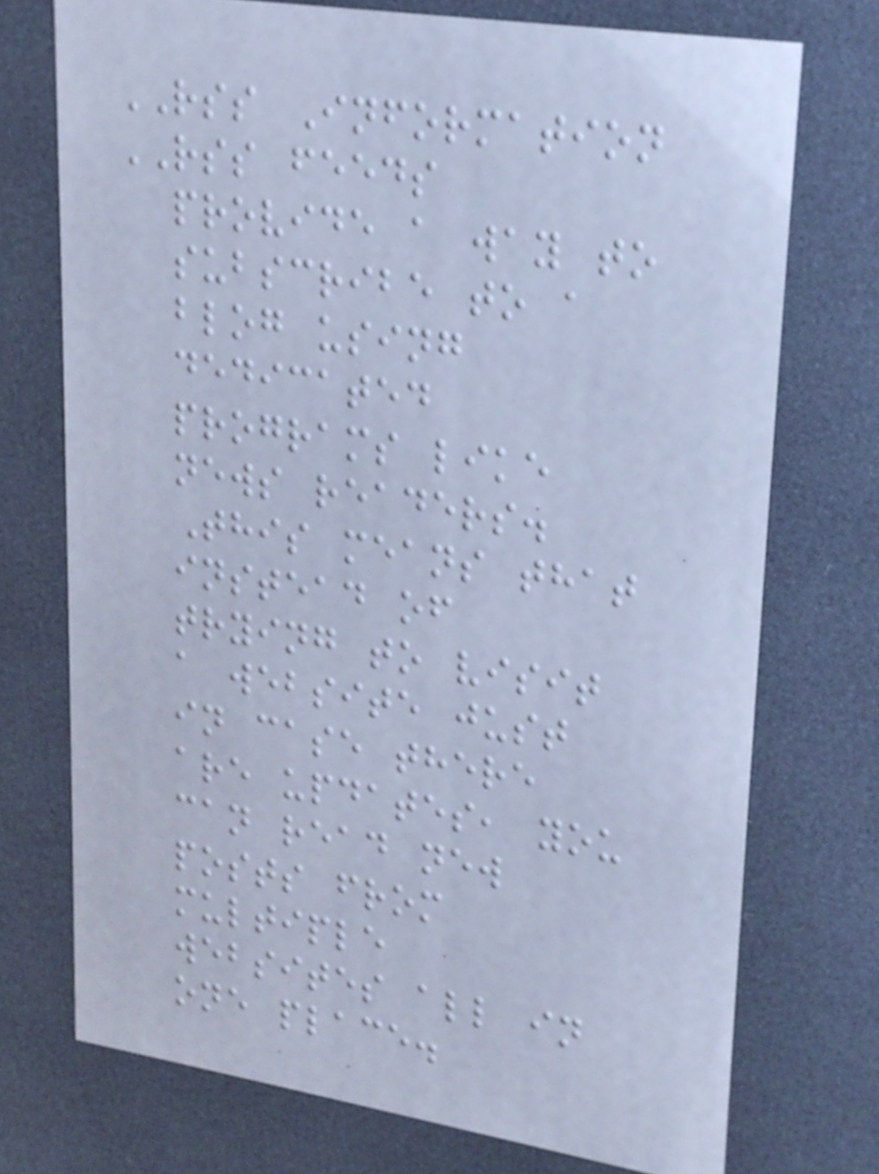RSS Information
RSS feeds
provide a way to
subscribe to a
blog using
dedicated
programs like
news readers.
This means that
instead of
trying to visit
a website just
in case there
are updates, you
can read new
posts from
multiple
websites all in
one place.
